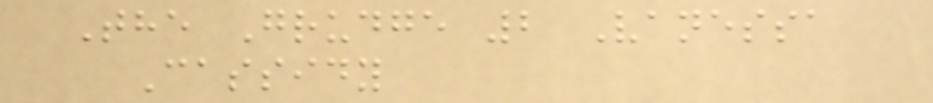The Grudge 2 Vanessa
Cassidy
